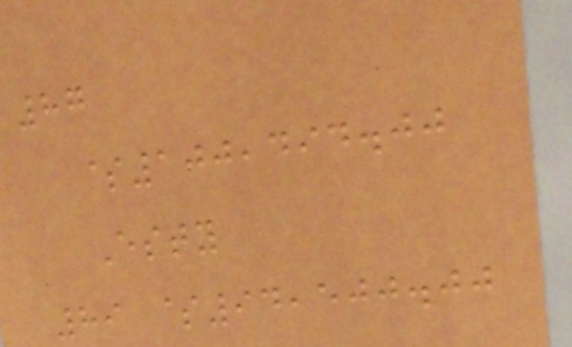87
$100,494.00
Esty
89 $94,500.00
